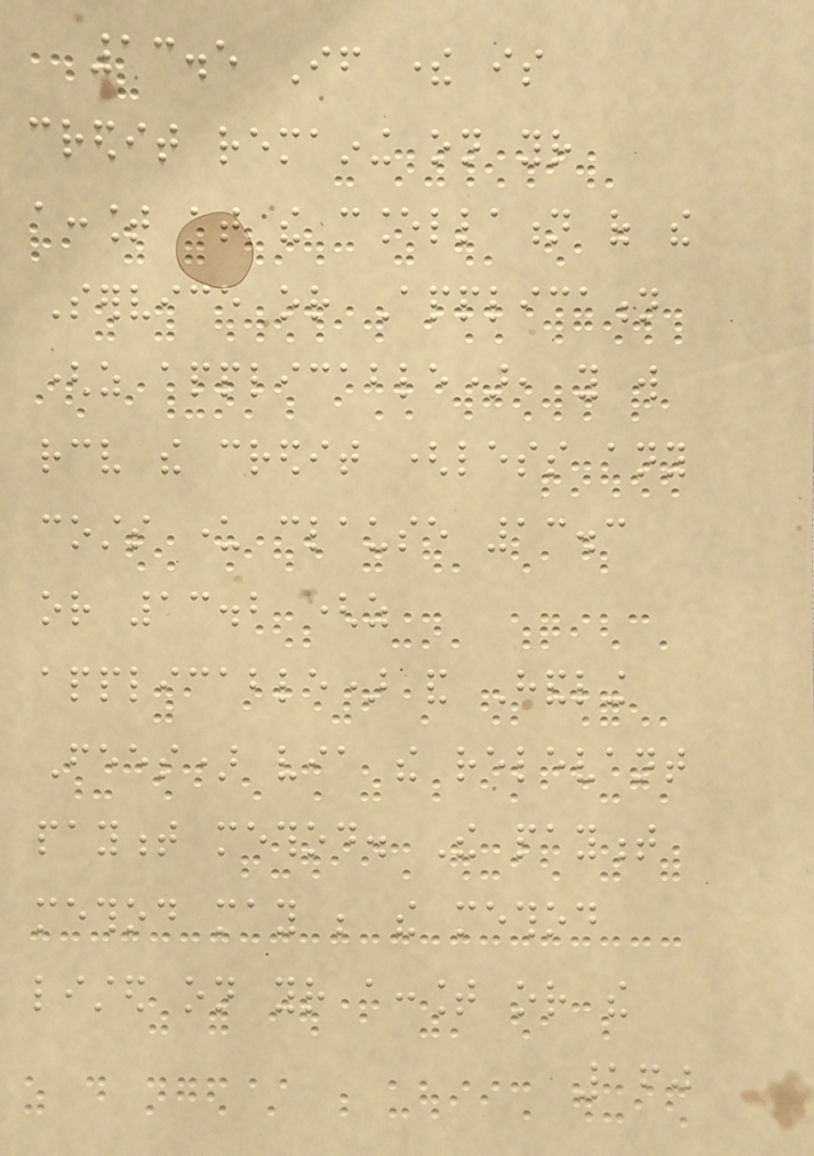13.5 If there is
credit remaining on your
account at the cancellation of the
Service or Application
(as applicable), you will
receive the credit (less any
costs under clause 13.3
or 13.2 (as
applicable) and Handling
Fees) via the relevant
payment method. The payment
method may be the method
listed on your account or the
160
